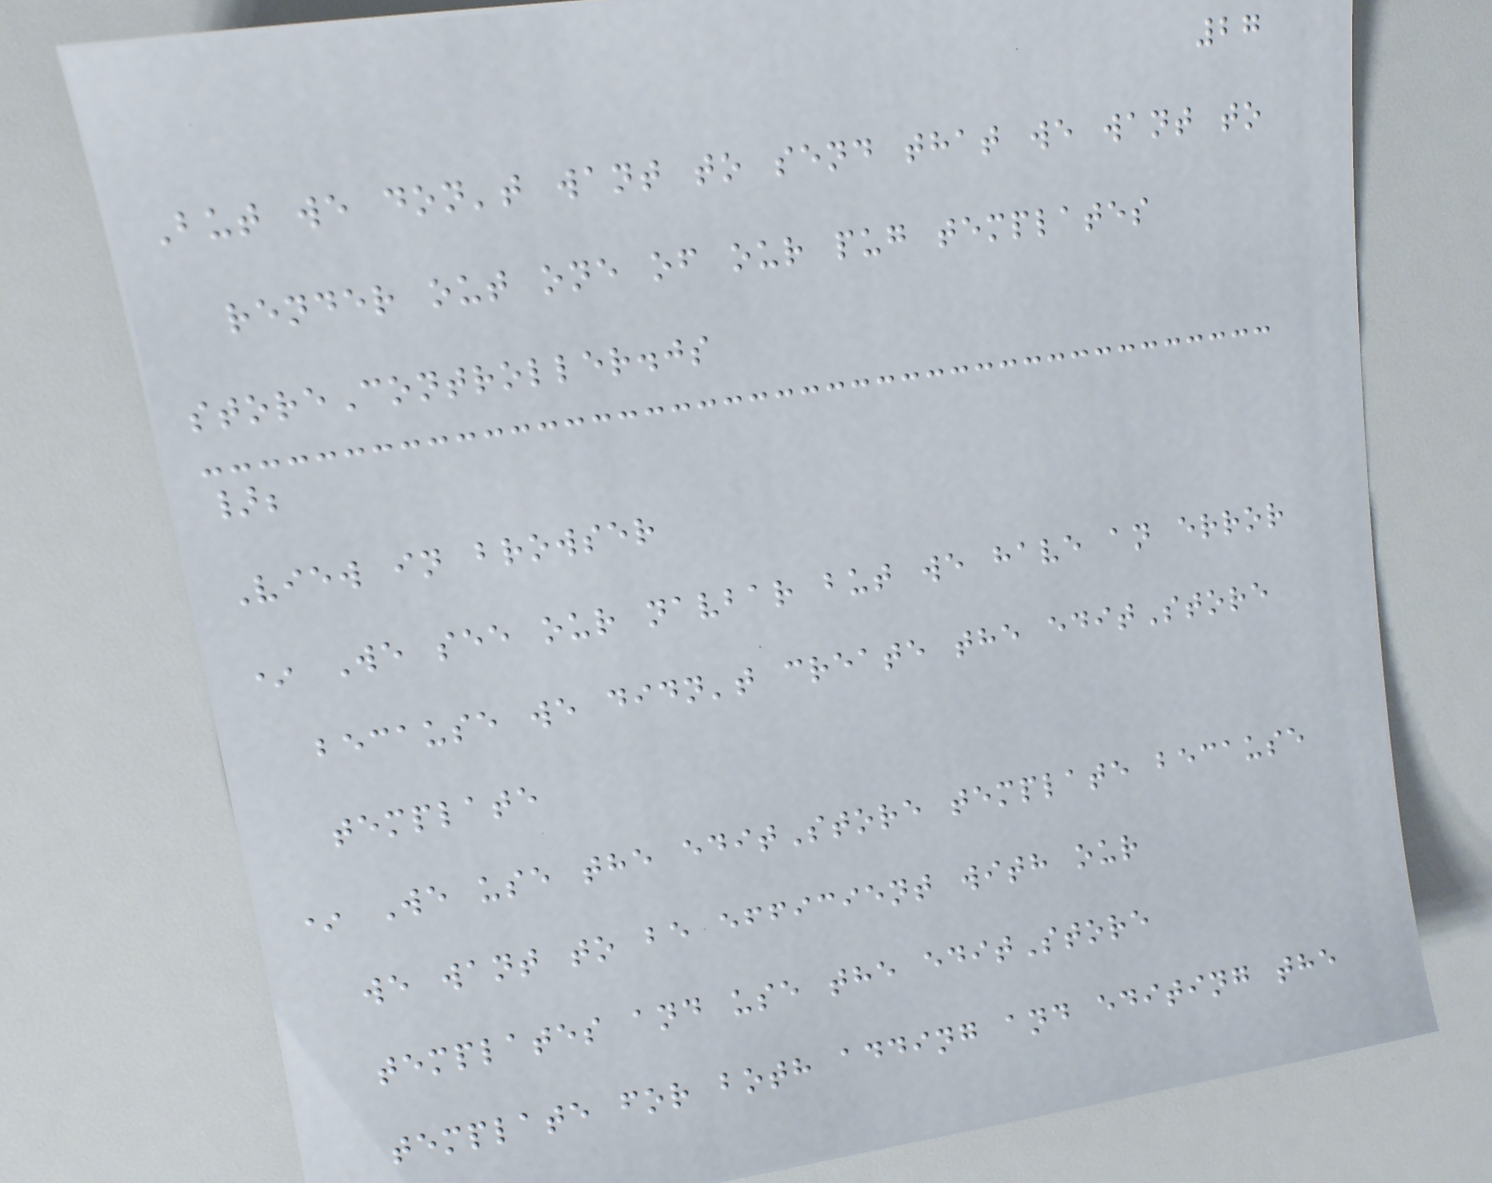27
But we don't want to send that we want to
render out one of our pug templates
storeController.js
};
View in browser
* We see our navbar but we have an error
because we didn't create the editStore
template
* We use the editStore template because
we want to be efficient with our
templates and use the editStore
template for both adding and editing the
